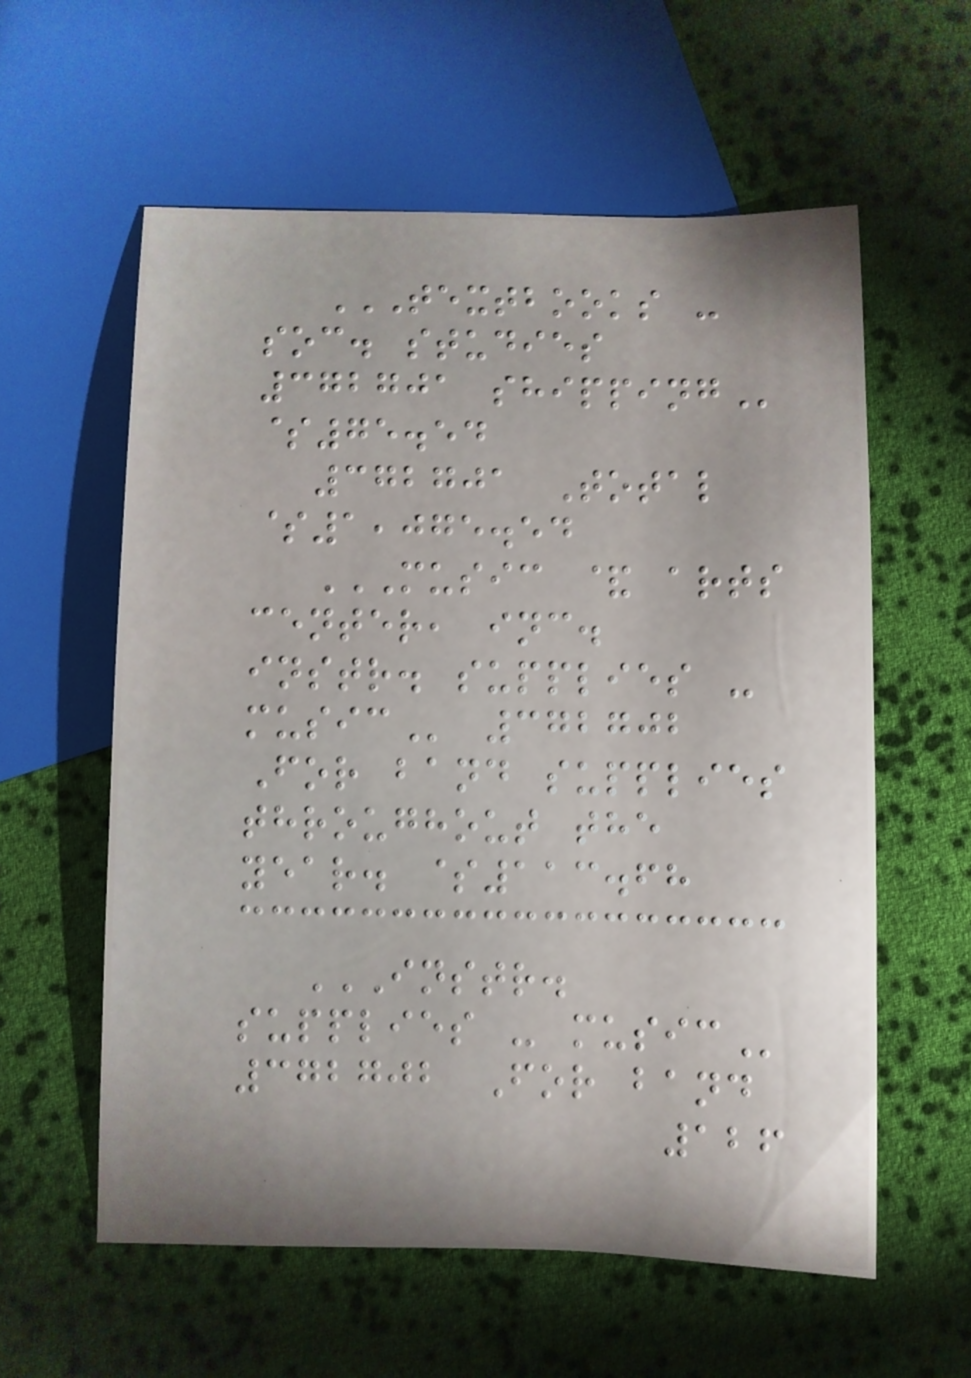TEXTBOOKS -
SOC. STUDIES
372701 SHIPPING
$75.54
372701 Total
$1,075.54
MUSIC & ARTS
CENTER, INC.
INSTR. SUPPLIES -
MUSIC 372702
For band supplies
throughout the
year. $113.68
INSTR.
SUPPLIES - MUSIC
372702 For band
126
